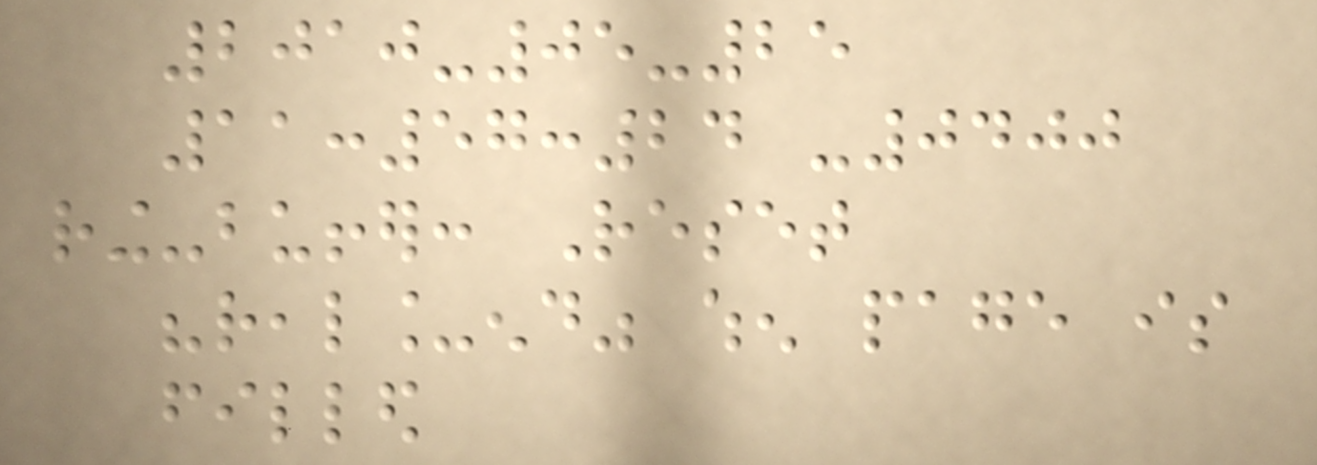2010-05-25
11:57:24 -0400
ring-buffer: Reset
"real_end" when page is
filled
